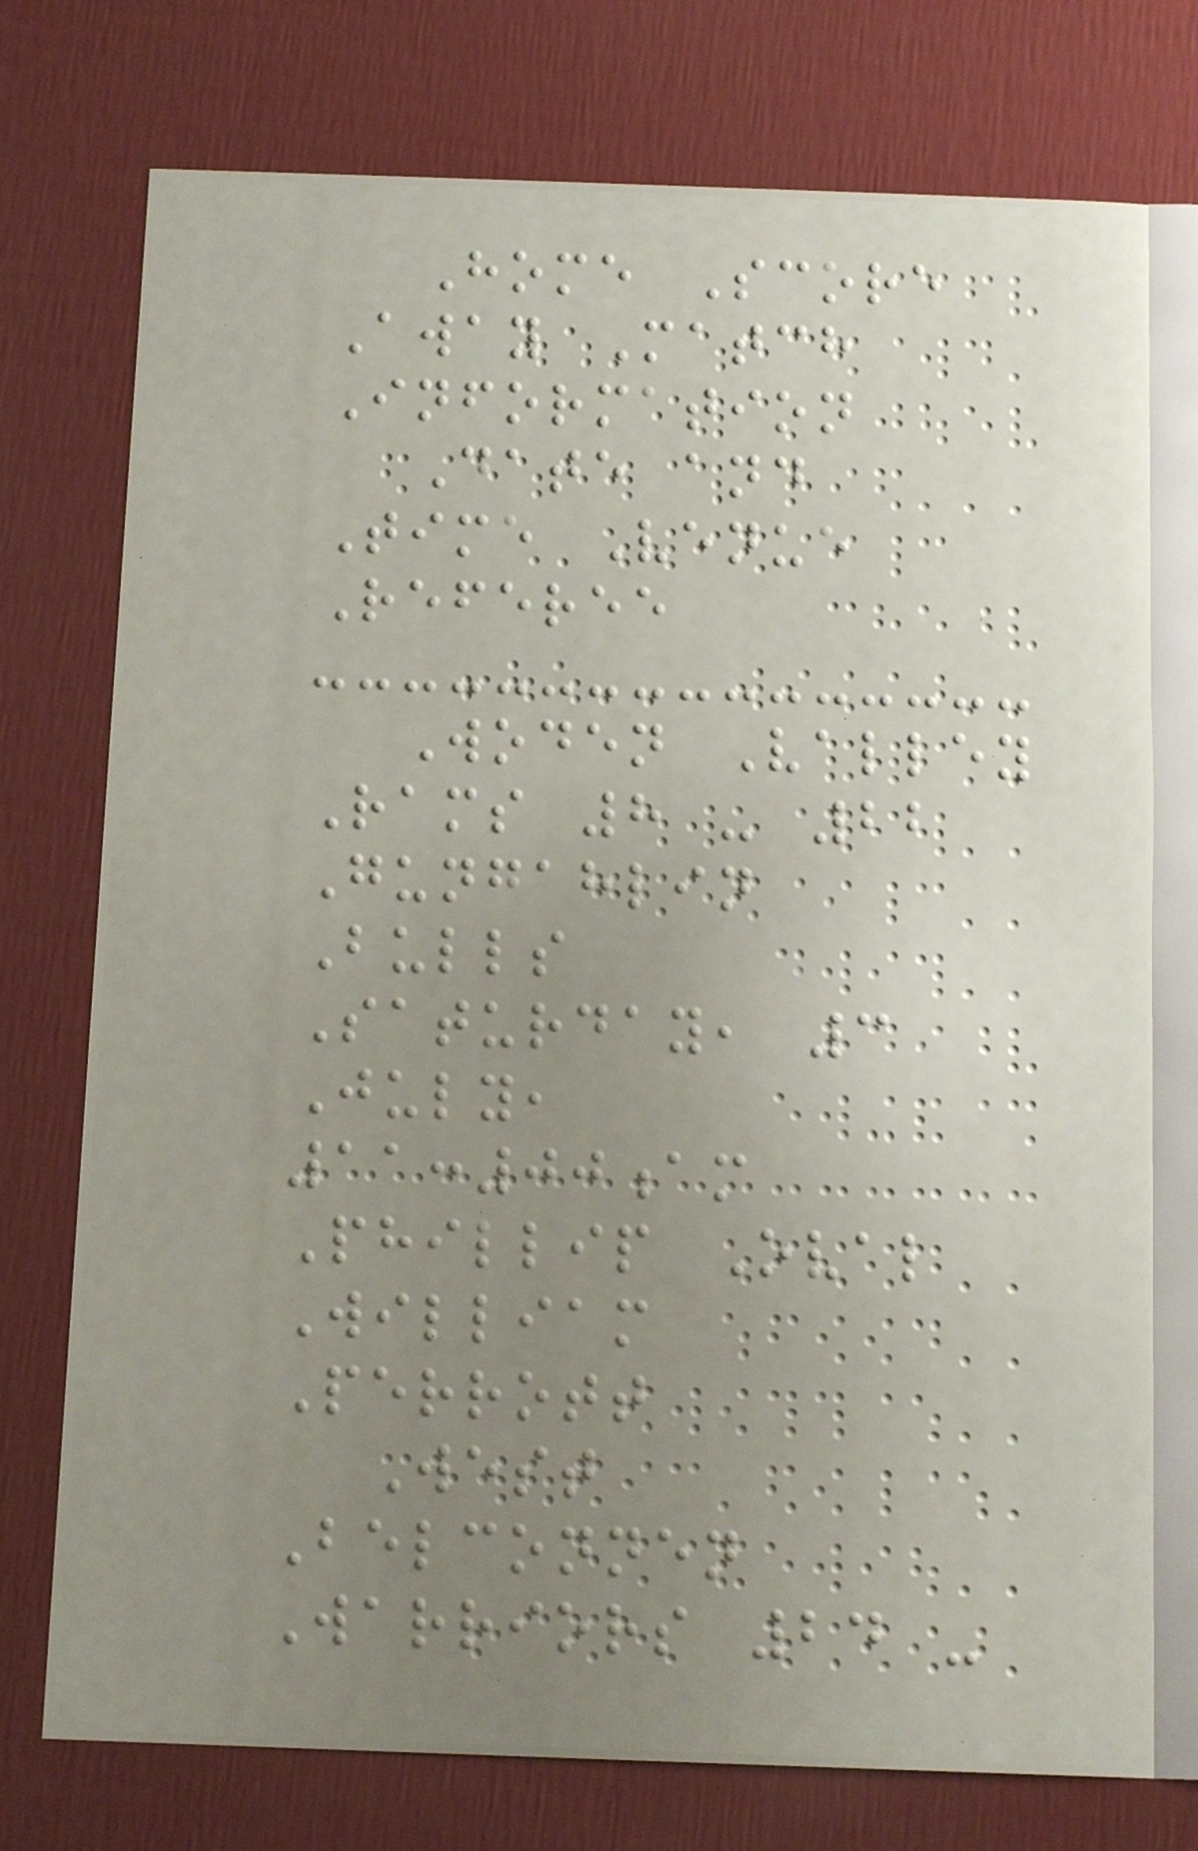Home Score
Away Match
Information
Date and
Time Venue
Referee
Woden Valley
Rams 8 - 22
Gungahlin
Bulls
Saturday, 3
July,
11:00am
Phillip Oval
William
Perrott
West
Belconnen
Warriors 24 -
